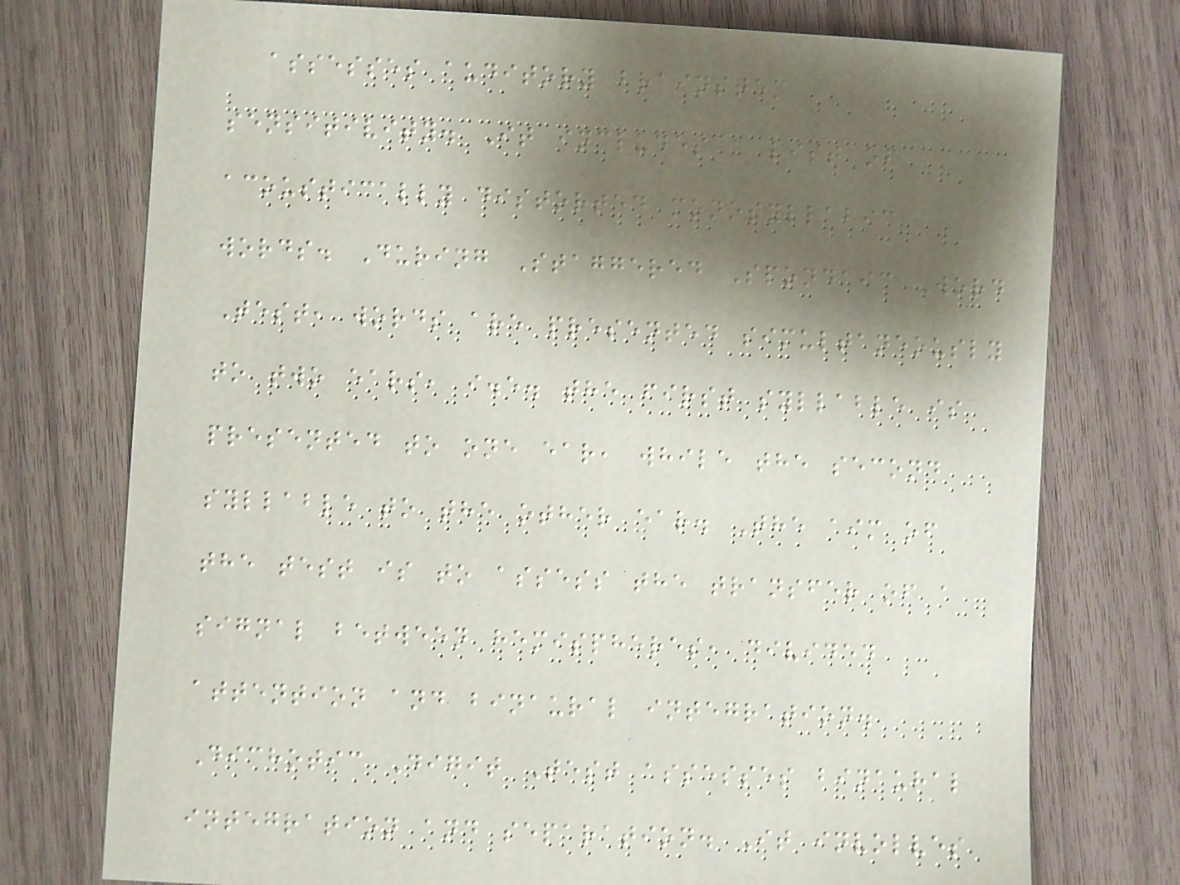assesses auditory brainstem
sensitivity. It includes a list of
acoustically distorted monosyllabic
words. During Staggered Spondaic Word
Test, words are presented simultaneously
to two ears, i.e. the first syllable is
presented to one ear, while the second
syllable to the other ear. The aim of
the test is to assess the transfer of a
signal between hemispheres, divided
attention and binaural integration.
Dichotic Digit Test assesses binaural
integration and separation. It involves
